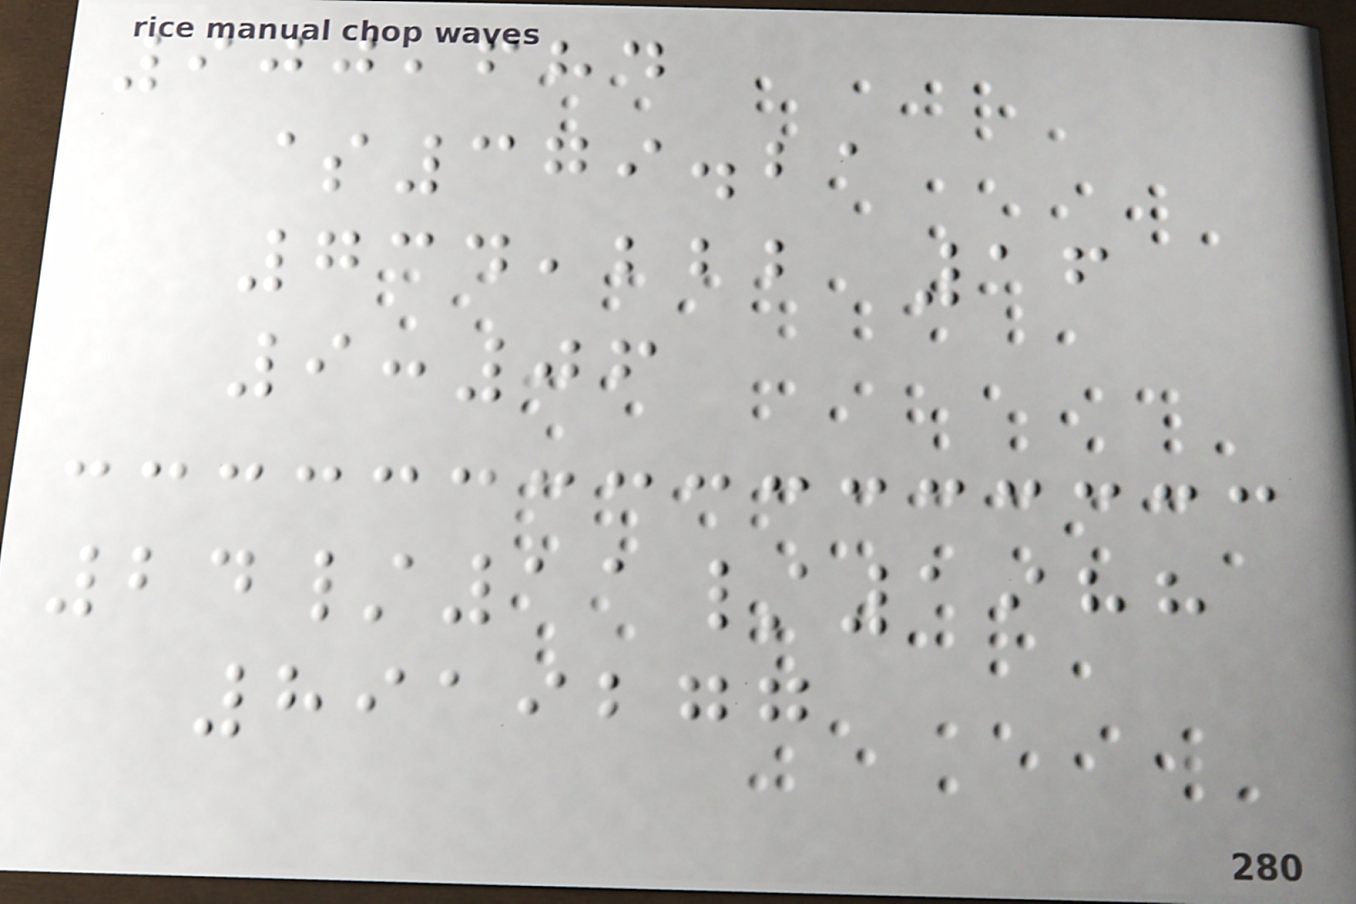900,684
$379.21
734,222 16
9:06
24/11/1988
8919277
